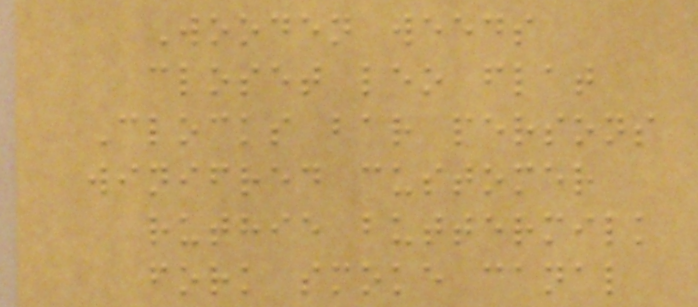Wooden weeds
closet leo flat
Clocks bar persons
winifred customer
ruthie buttermilk
fork smoke canal
